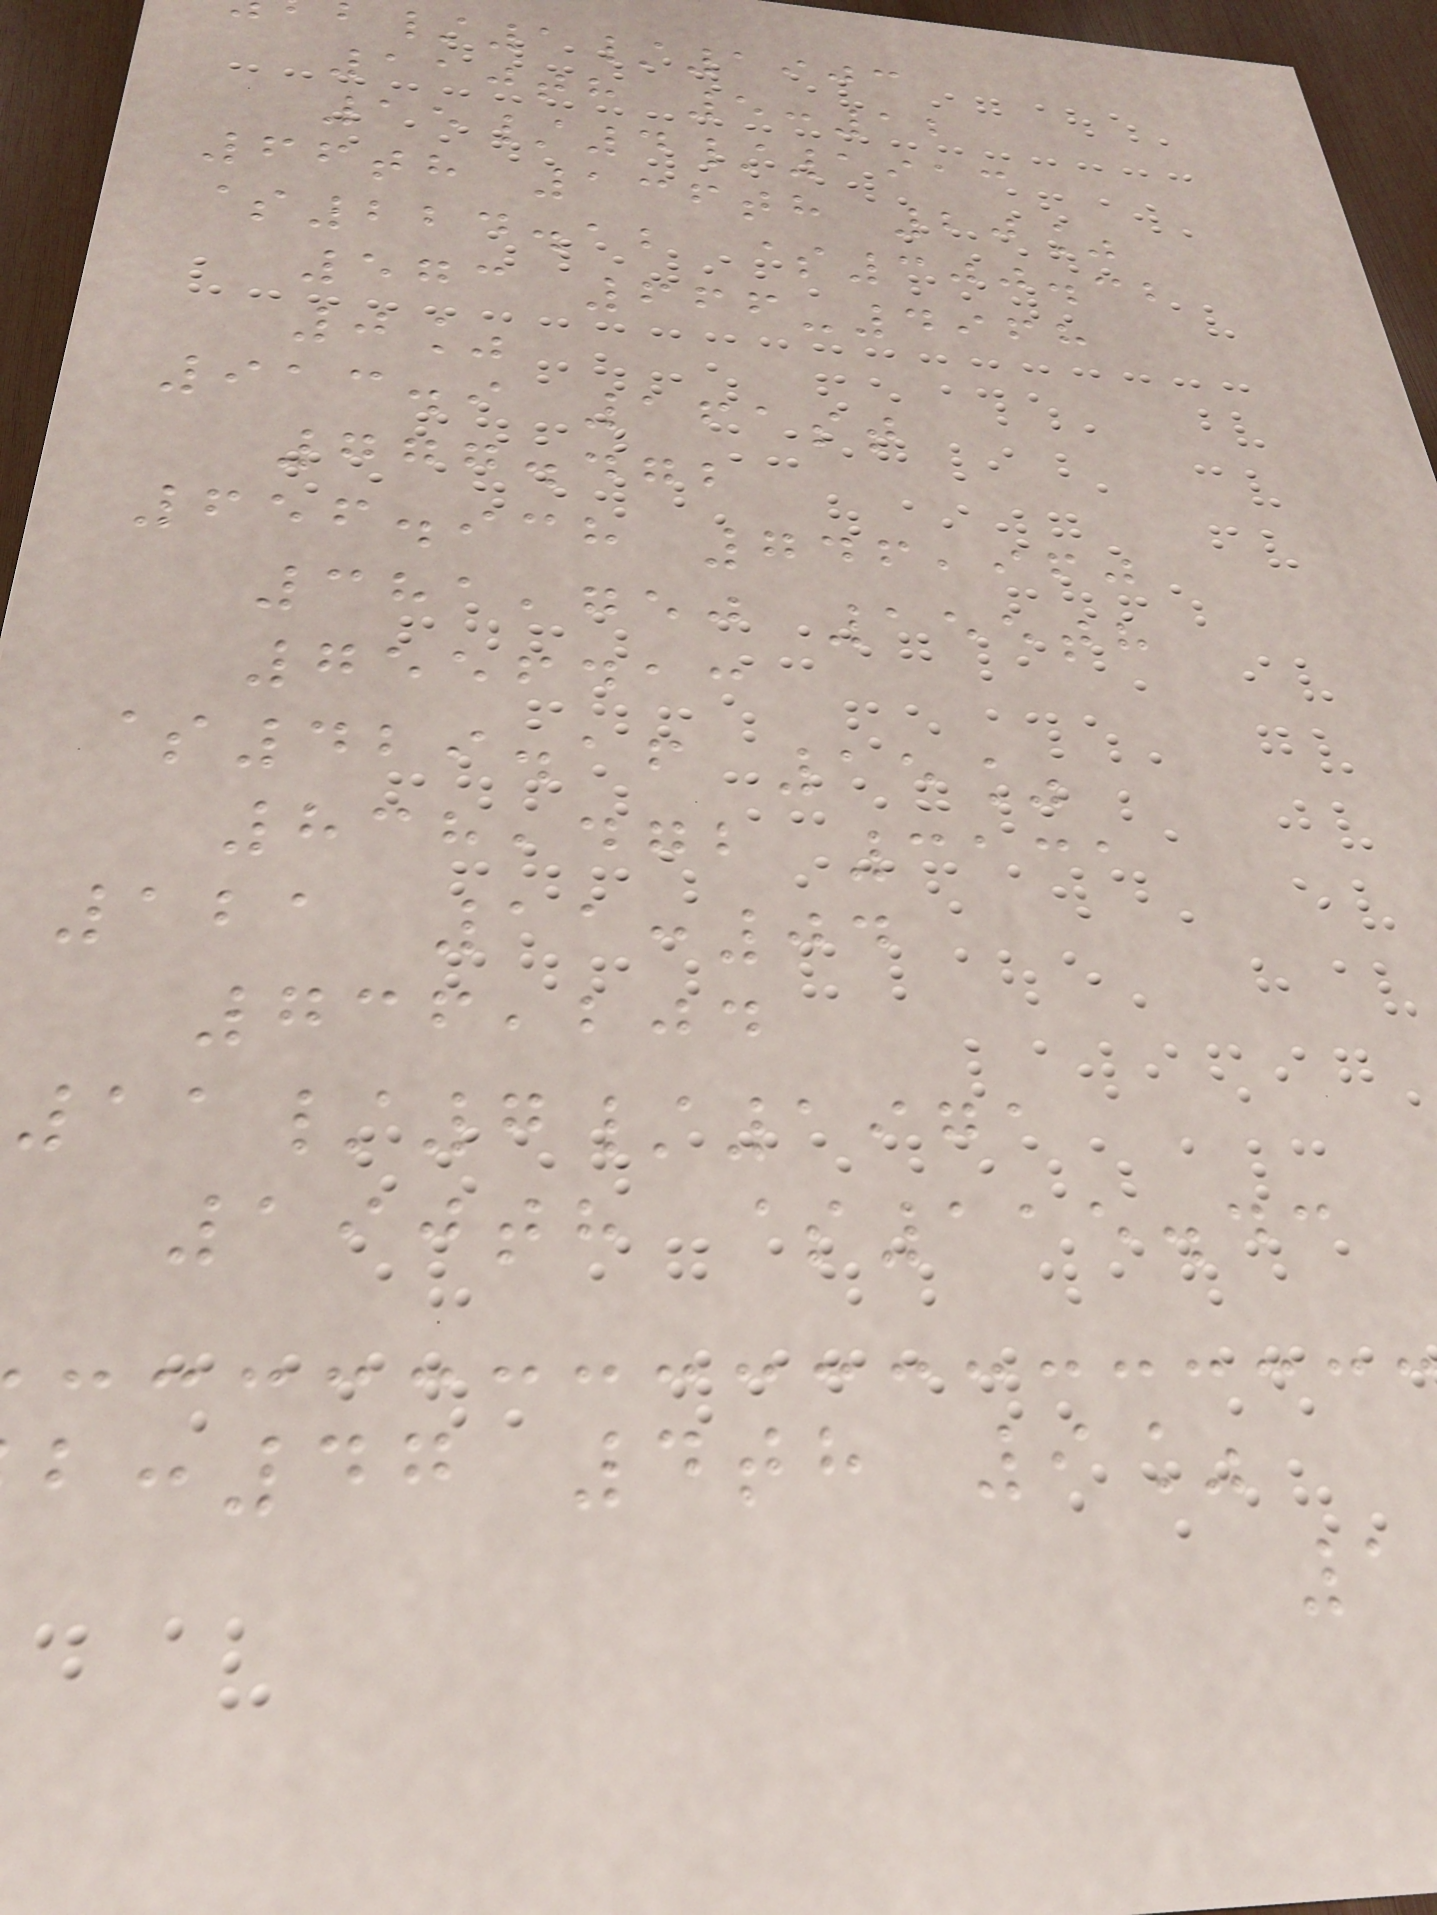/1/1903
110th 5:12
15/4/1913
66th 136th 20%
$224.12 $300.32
573 666-4968
0%
913.9 161st
777.472
656.938 746,960
381,750 155th
7556413
$429.16 15%
838,472 3131
121 11:04
736,204
11/7/1971
190th $115.43
:47 4th 9%
